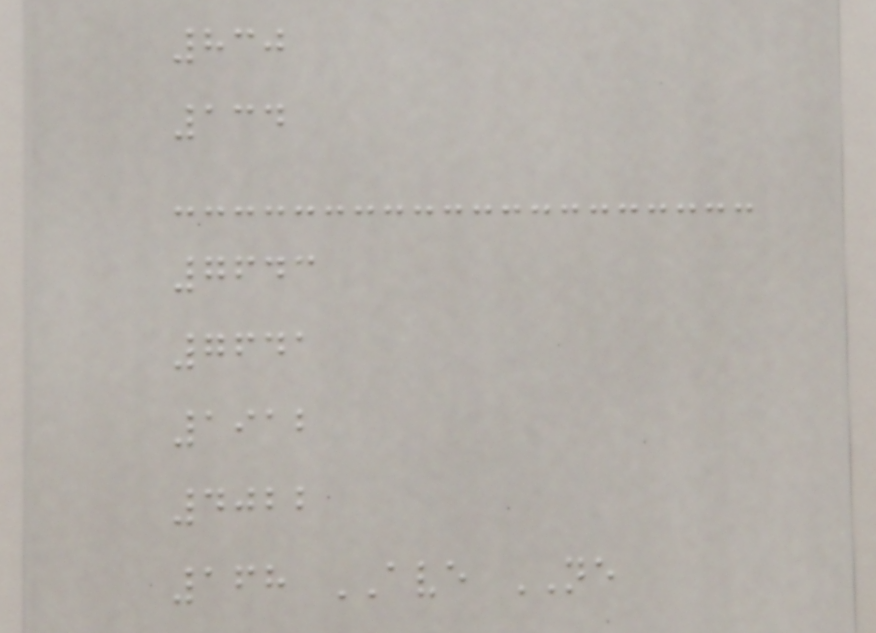830
134
7643
7641
1912
4022
168 AVE NE
